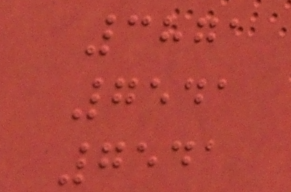3871
7541
7541
